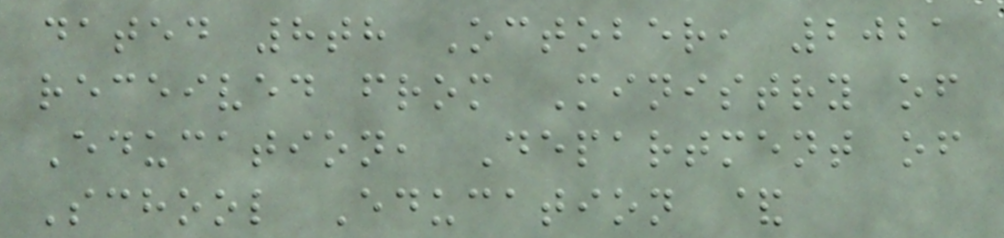dated 8th October, 2021
received from Ministry of
Education, Department of
School Education &
